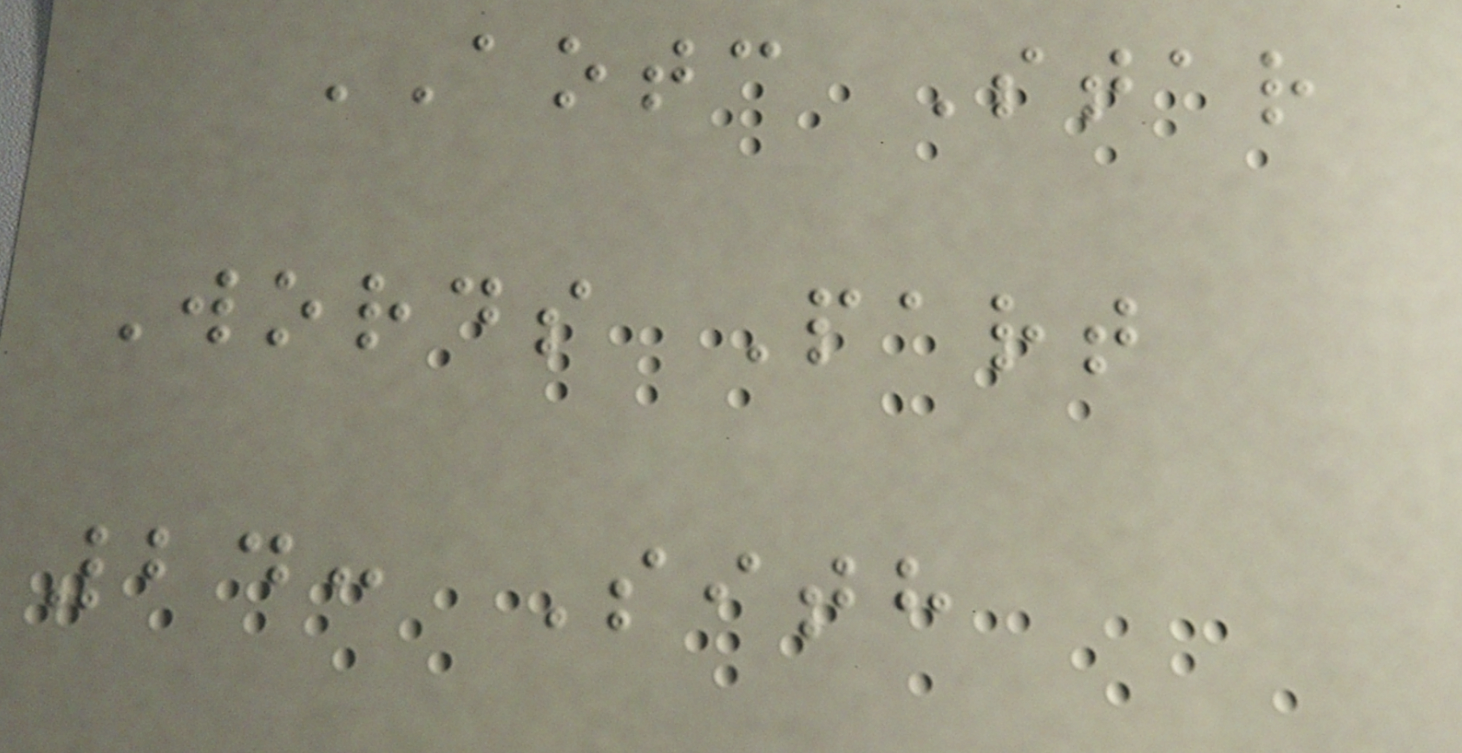AOTC Star
Words Part
24: Sith
